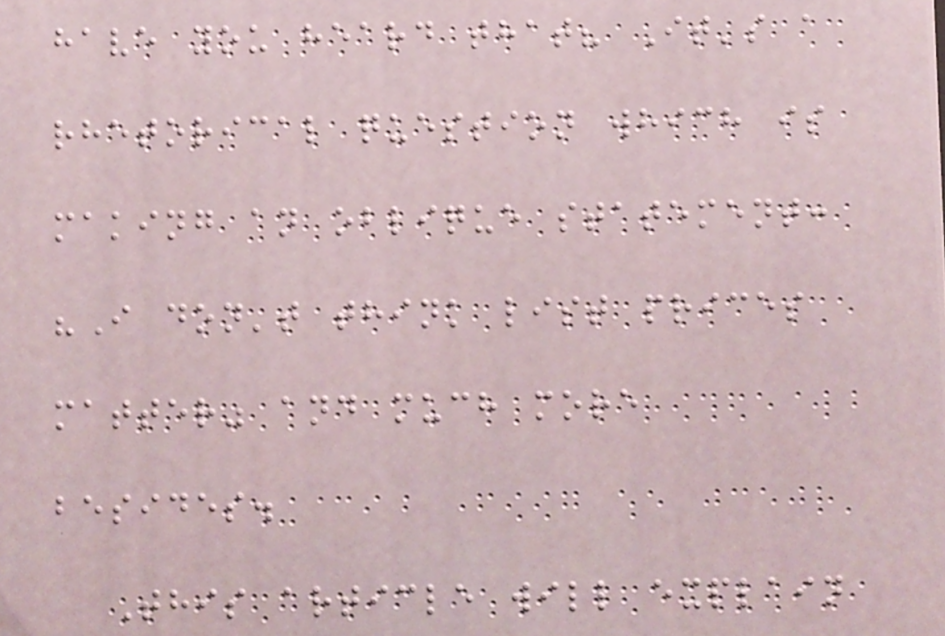have you heard that? It's a
rhetorical question which is
making an oblique statement:
"I don't think list prices
matter" and much more
besides.
This article will explain
